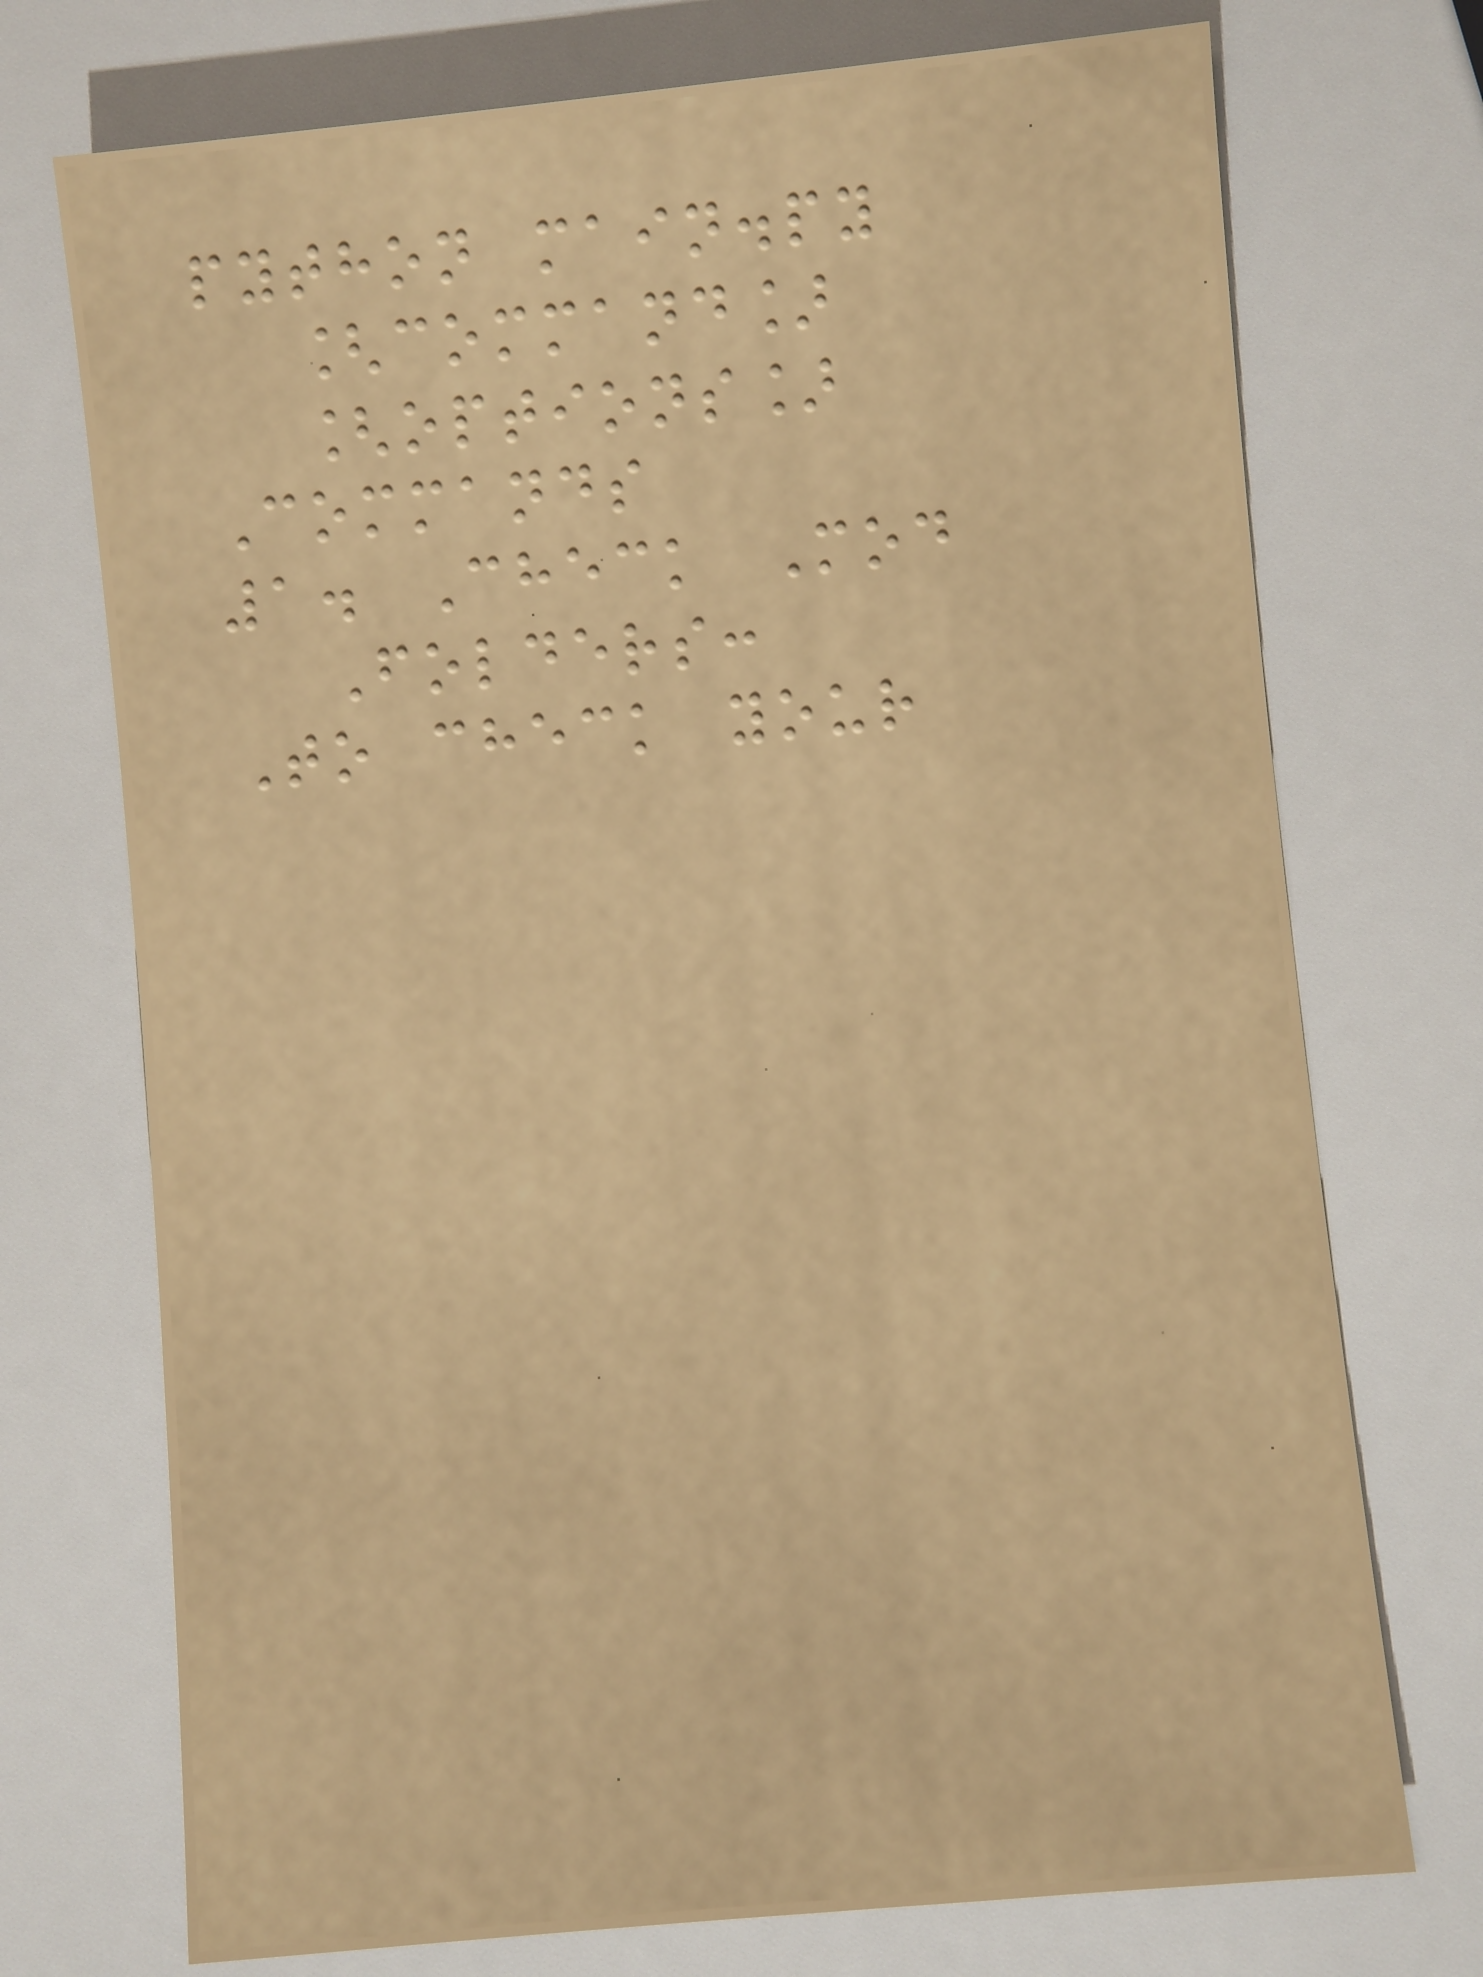python main.py
[command]
[options]
Commands
1. Check Mod
Folders:
To check your
